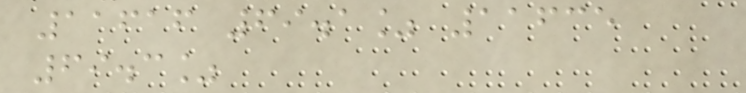11616 69.1% 11635
69.3%
